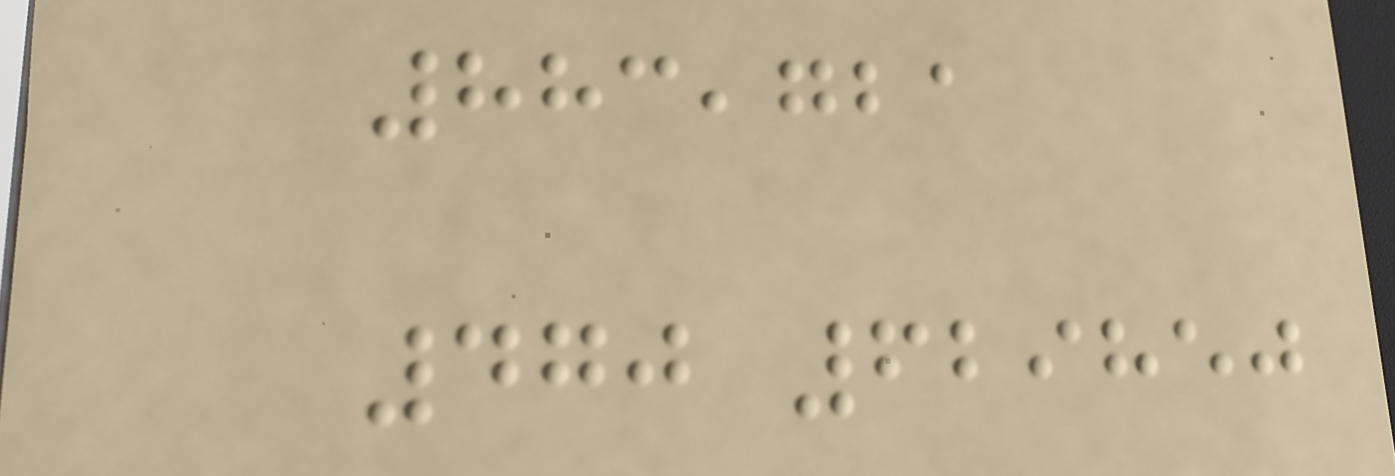883,721
470 629850
